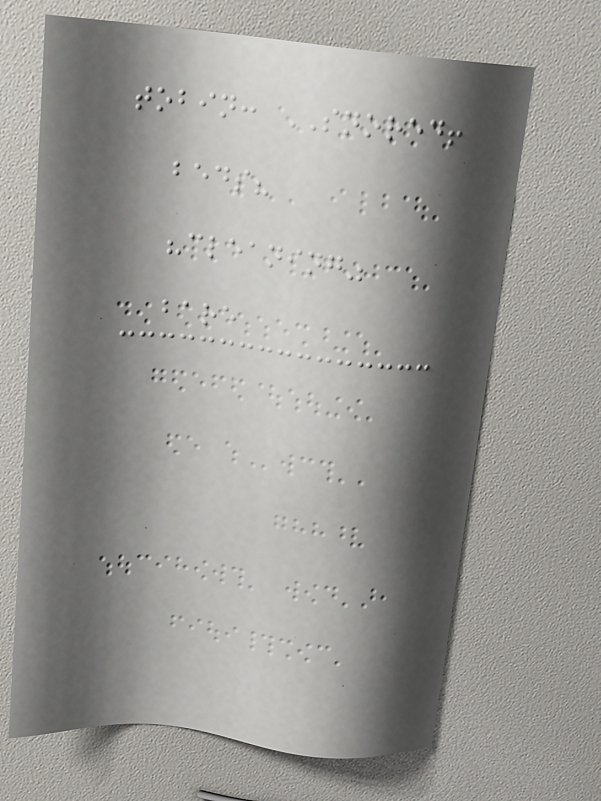tobin: SNORED!
beds?
"cleaning"
bare
